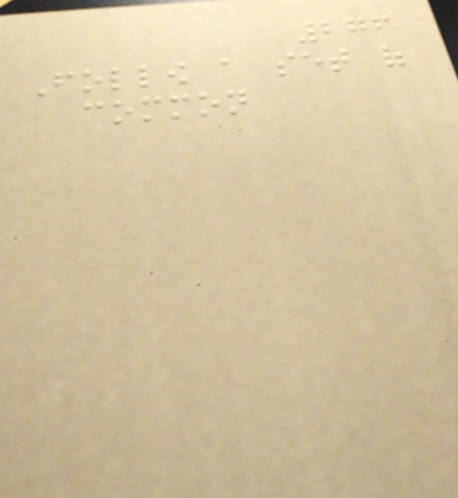276
Follow a set of
common
